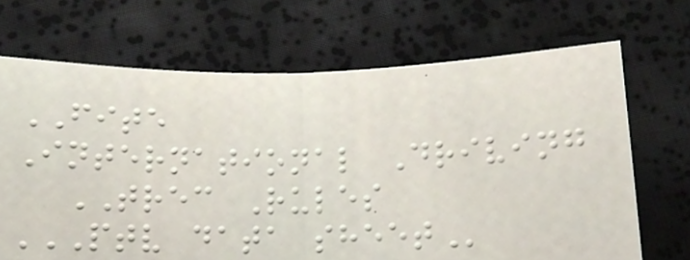FITE
International Driving
TREC Rules
PTV DATA SHEET
